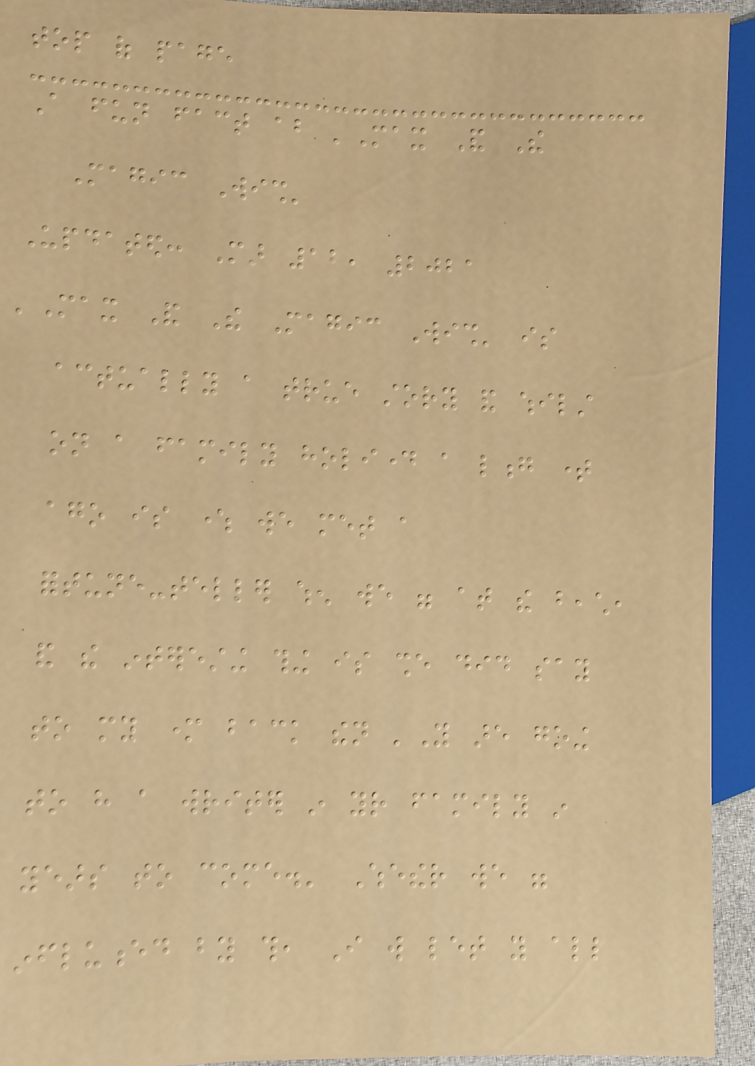top of page
A fun fact about 'Max And The
Magic Wish'
Updated: Mar 12, 2021
'Max And The Magic Wish' is
actually a true story and whilst
on a family holiday a long time
ago is where we met a
fortune-teller when we were at the beach,
and the interesting thing is she did say
to my mother back then 'You are going
to have a writer in your family in
years to come.' Whether we were
influenced by this, I will let you all
